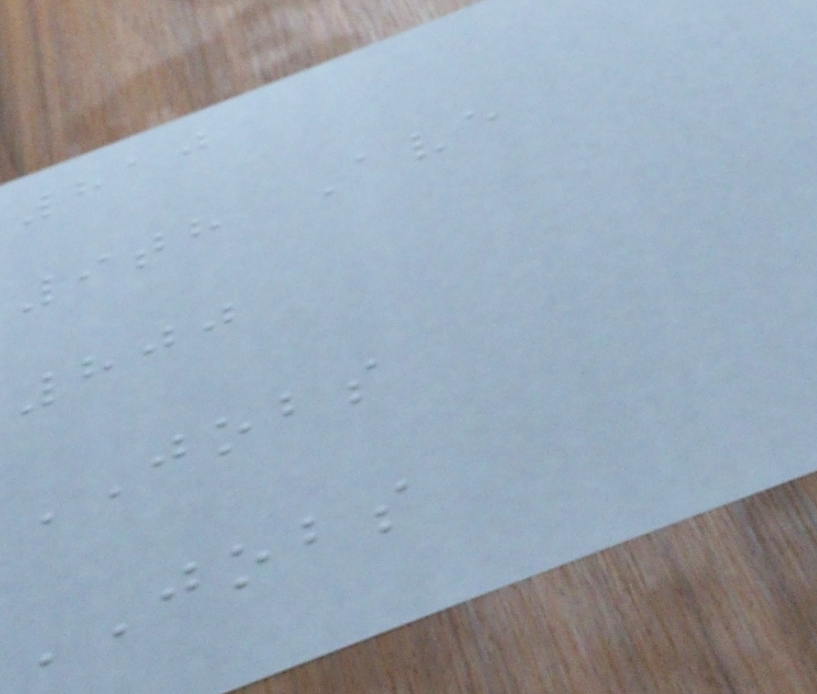810
9th Ave
800
JOBS
JOBS
